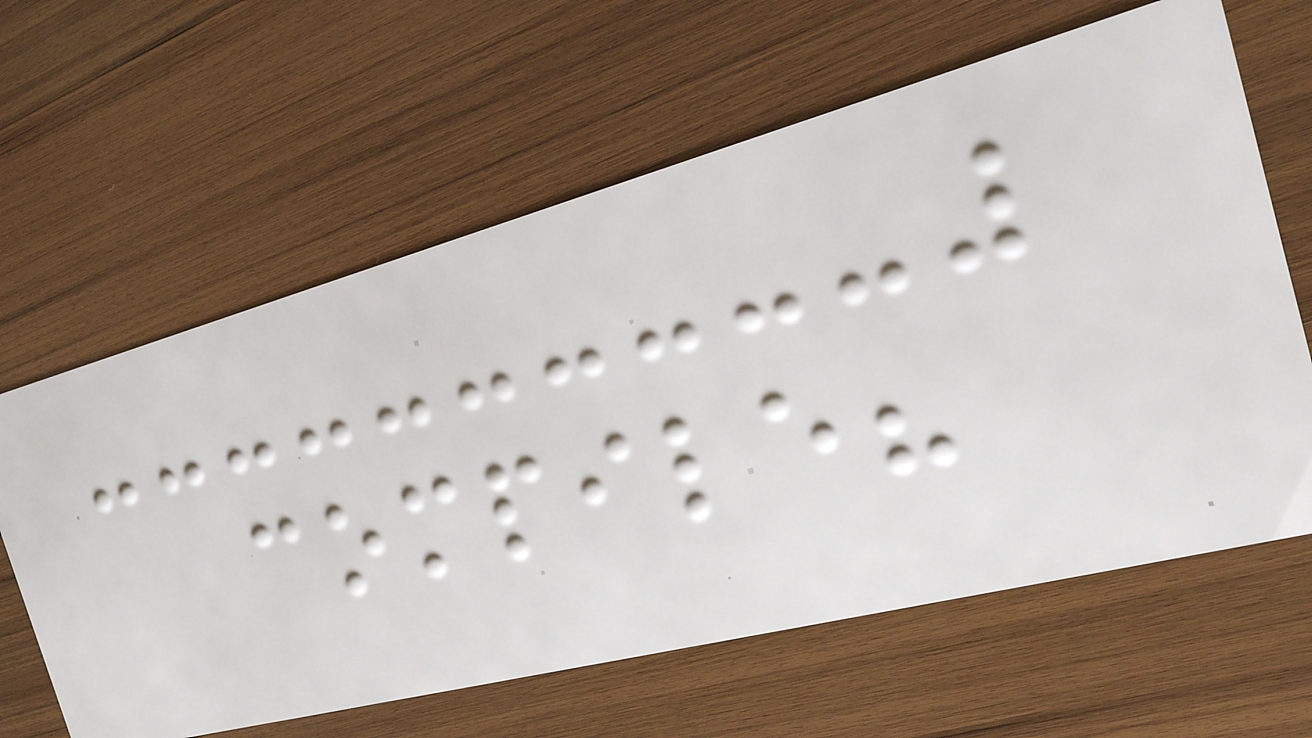compile?
